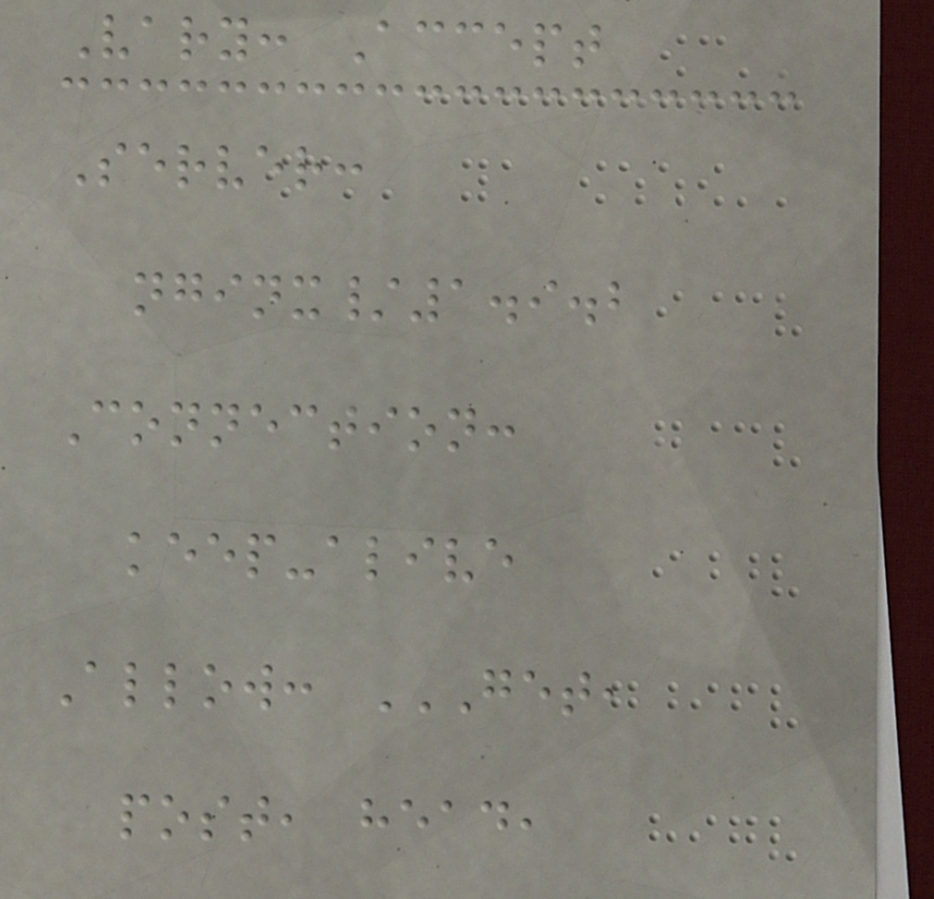Vary: Accept
Server:
nginx/1.9.2
Connection:
keep-alive
Allow: GET,
POST, HEAD,
